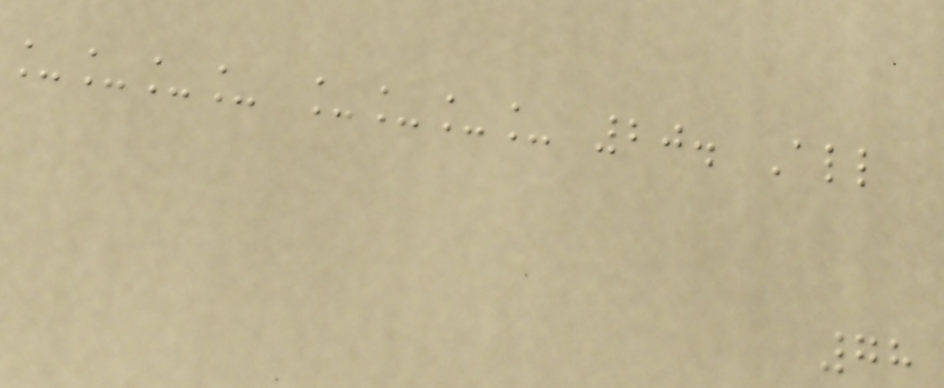____ ____ 20. All
78
